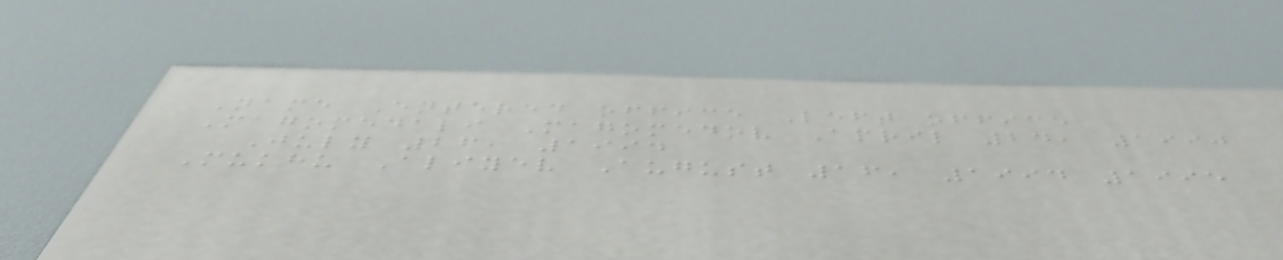Name Entered office Left office
Magomedali Magomedov April 24, 1990
July 26, 1994
Mukhu Aliyev August 16, 1994 1995
